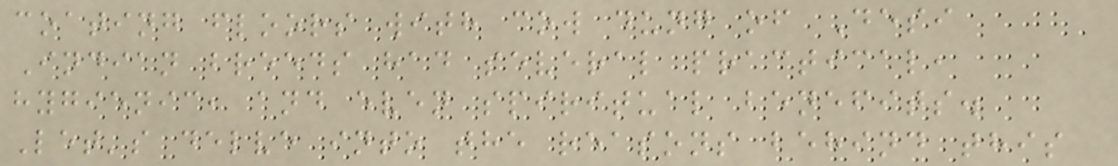coating floors with cow dung of Desi
Indian breeds had several practical,
hygienic, and even spiritual benefits.
Let's delve into the reasons behind this
